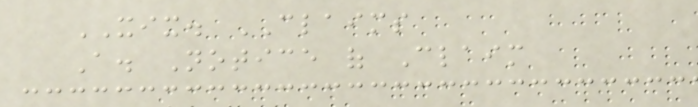XIX. CLAIMS
A. Notice of Claim
